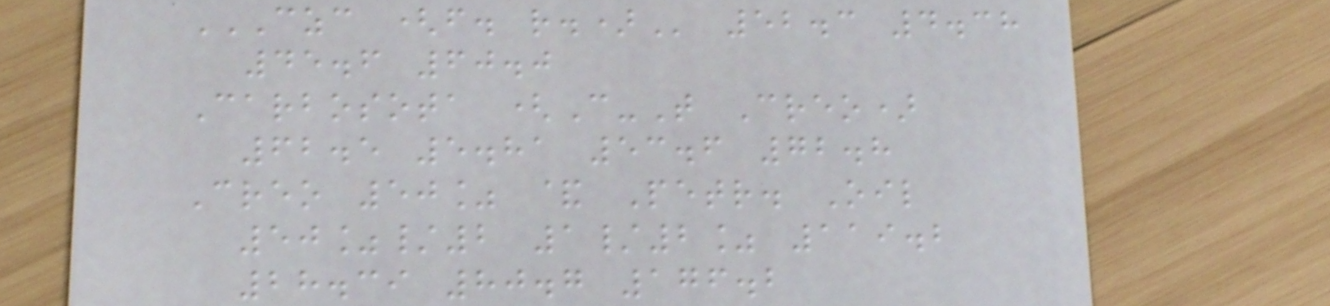CZC (F. R.) 52.3 4.38
45.6 60.0
Carbosota (C-T Creo)
62.5 5.81 53.6 72.8
Creo 50% & Petr. Oil
50%/2 1/2% 119.2
28.39 80.7 176.2
